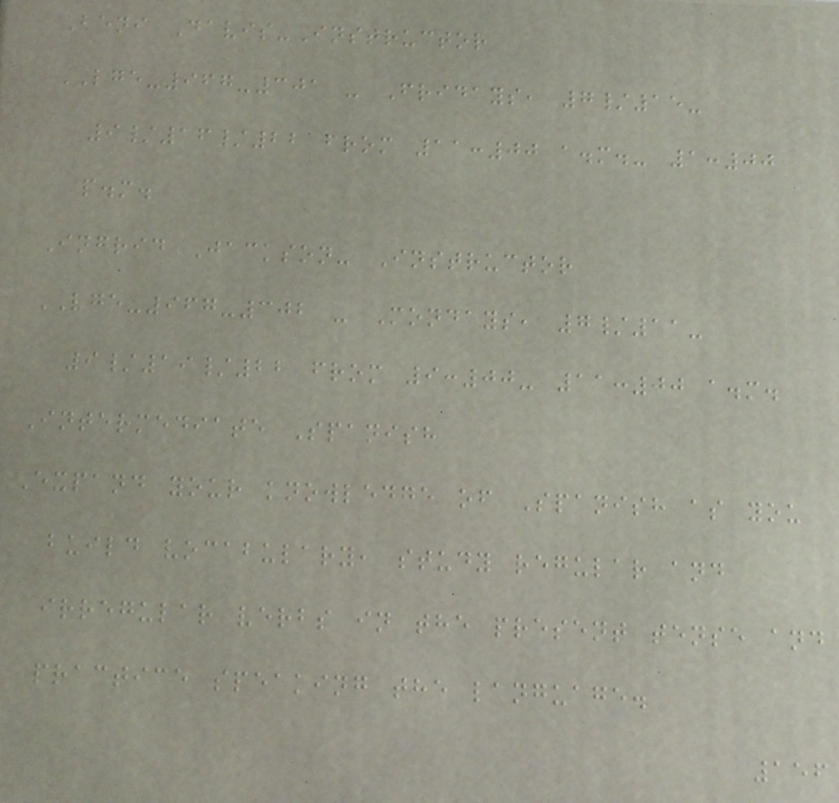Beni Davis-Instructor
LGE-967-301 - Fridays, 7/15-
9/16/22 from 11:00 a.m.- 1:00
p.m.
Ingrid Jackson- Instructor
LGE-967-302 - Mondays, 7/11-
9/19/22 from 9:00- 11:00 a.m.
Intermediate Spanish
Expand your knowledge of Spanish as you
build vocabulary, study regular and
irregular verbs in the present tense and
practice speaking the language.
156
